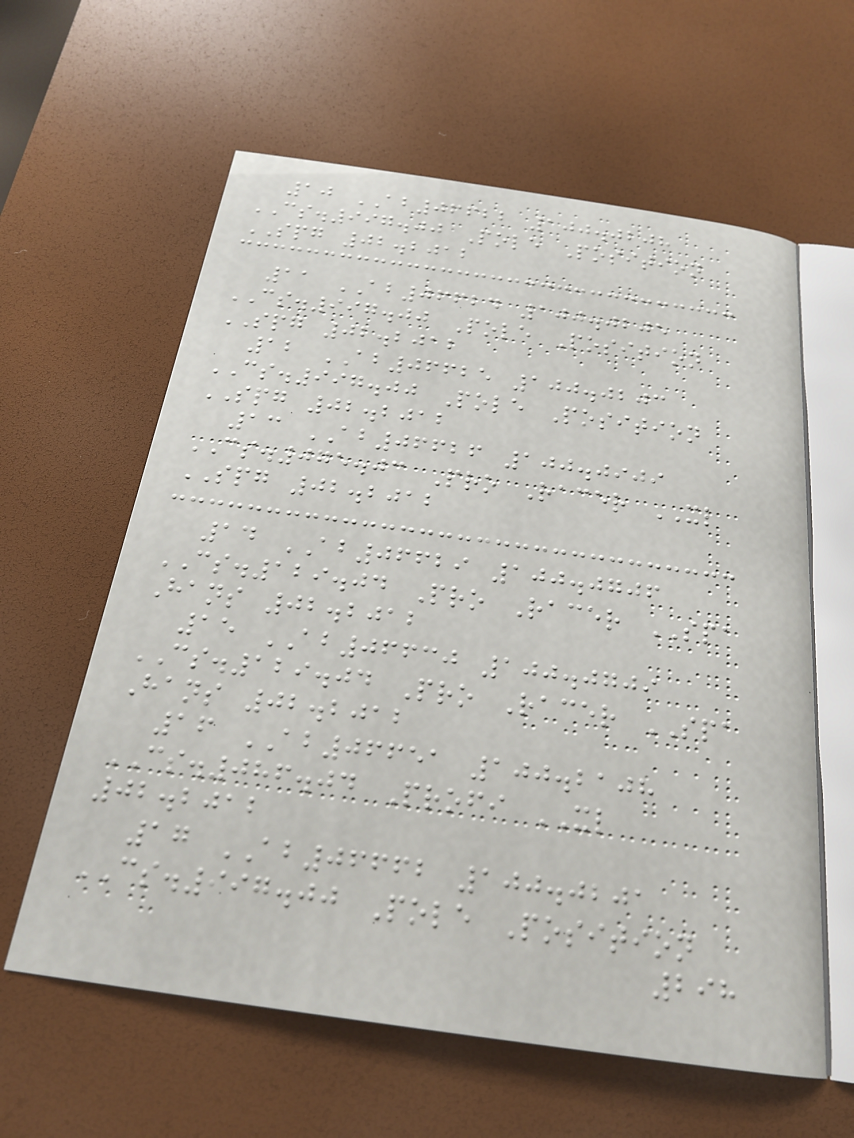10 AB06622 100.0208
CS.997.00 Pole Position
SPG 02.2012
11 AB06624 100.0205
CS.997.00 Pole Position
SPG 02.2012
12 AB06625 100.0203
CS.997.00 Pole Position
SPG 02.2012
13 AB06626 100.0909
CS.075.03 Pro Racer XL
SPG 02.2012
14 AB06629 100.0706
CS.129.04 Pro Racer SPA
Hans 02.2012
15 AB06630 100.0709
CS.129.04 Pro Racer SPA
Hans 02.2012
16 AB06651 100.2108
CS.086.04 Profi XL
02.2012
17 AB06662 100.0201
CS.997.00 Pole Position
298
